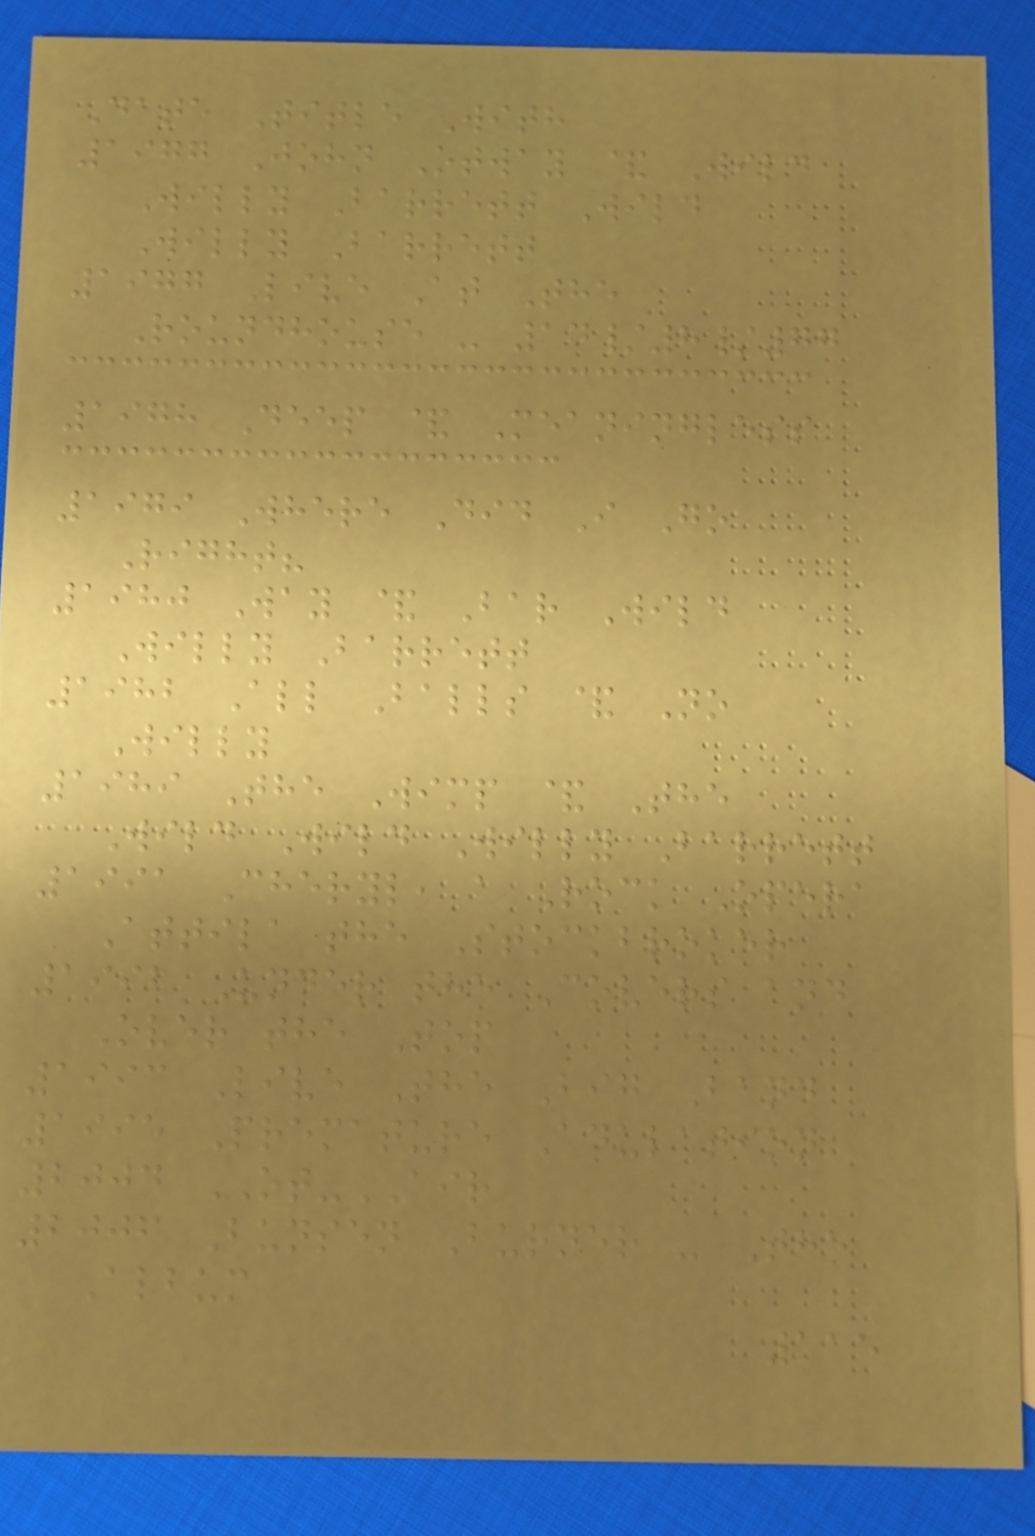Date Title With
1977 John Otway & Wild
Willy Barrett Wild
Willy Barrett
1977 Live At The
Roundhouse - 14/8/77
1978 Deep & Meaningless
1979 Where Did I Go
Right?
1980 Way & Bar Wild
Willy Barrett
1982 All Balls & No
Willy
1989 The Wimp & The
Wild Wild Willy Barrett
1991 Cheryl, a Rock Opera
Attila the Stockbroker
1992 Under the Covers and
Over the Top
1993 Live The Big Band
1995 Premature Adulation
2004 OT-AIR
2006 Bunsen Burner - The
Album
115
